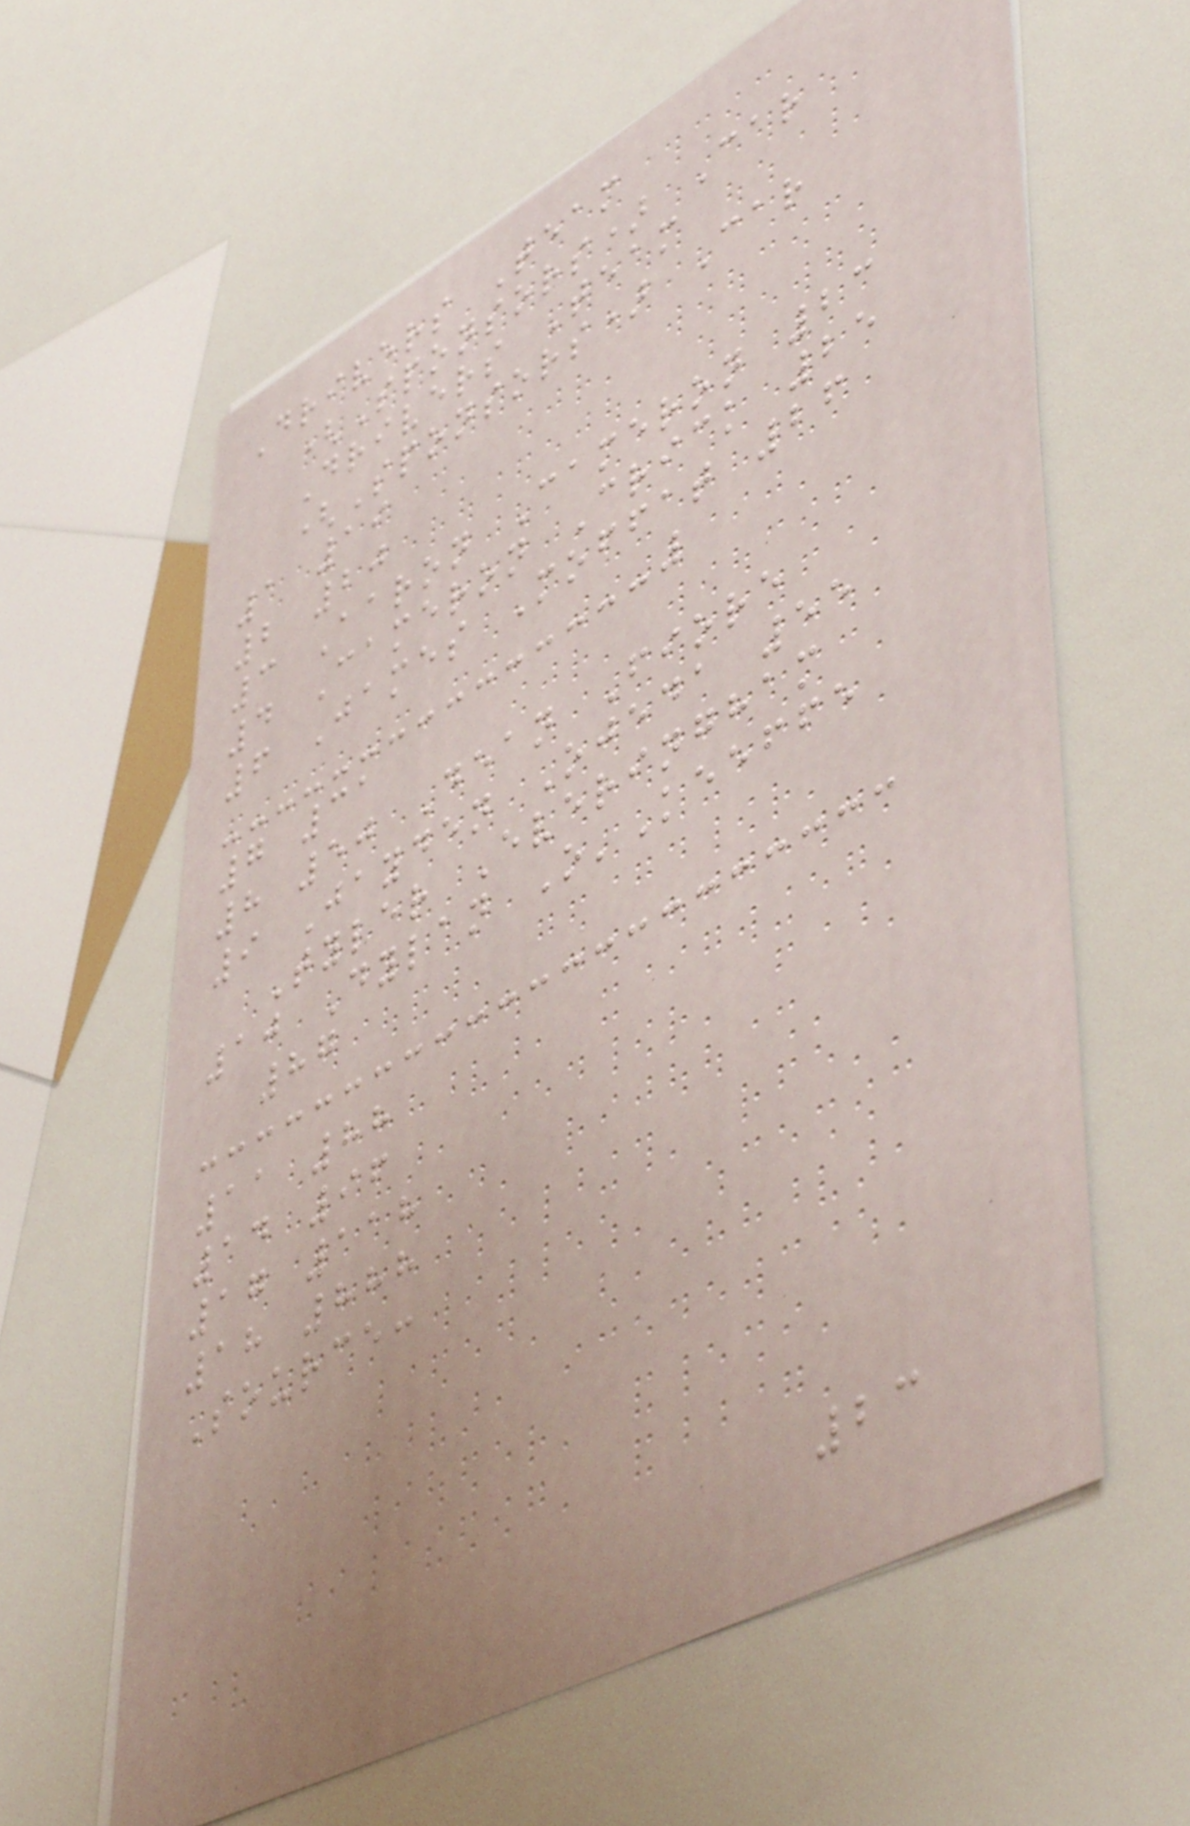Drivers Team
(Sponsors) Car
Drivers Team
(Sponsors) Car
1 19
2 20
3 Aaron Cameron 23
4 Cameron Crick 25
6 James Moffat 26
7 31
8 50 Dean Fiore
9 Jayden Ojeda 55
Tyler Everingham
10 Dylan O'Keeffe
87
11 88
14 96
17 118
18 888
Source:
23
